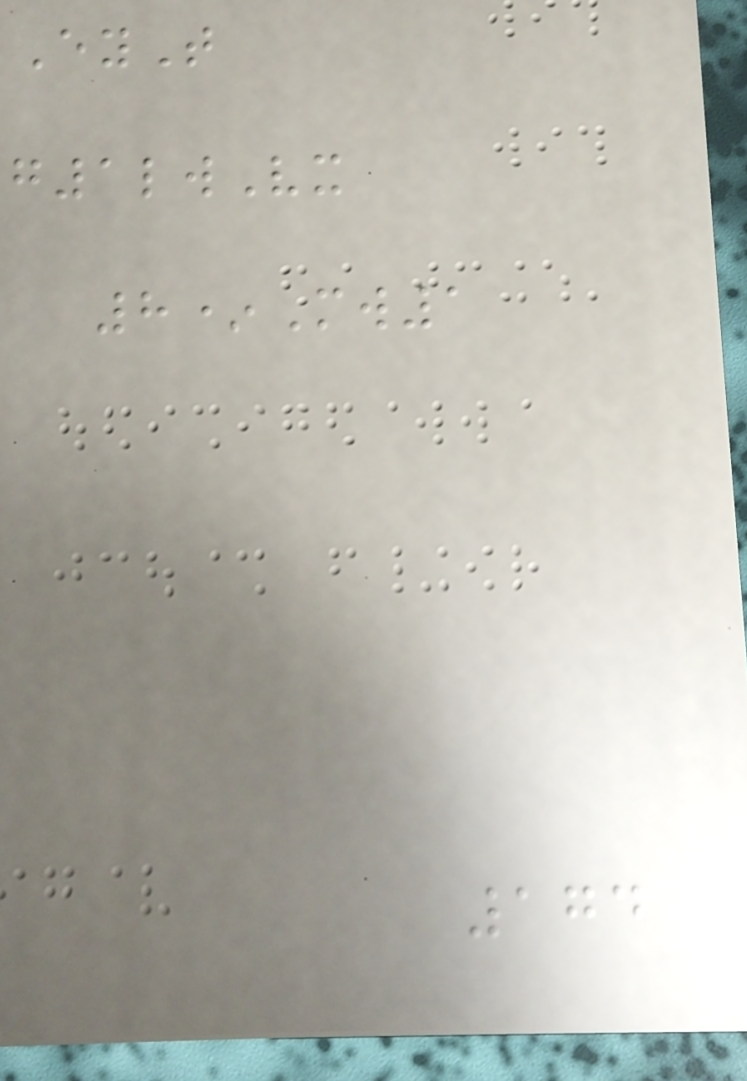EyT
g1lwVx
8*Mw1
174
